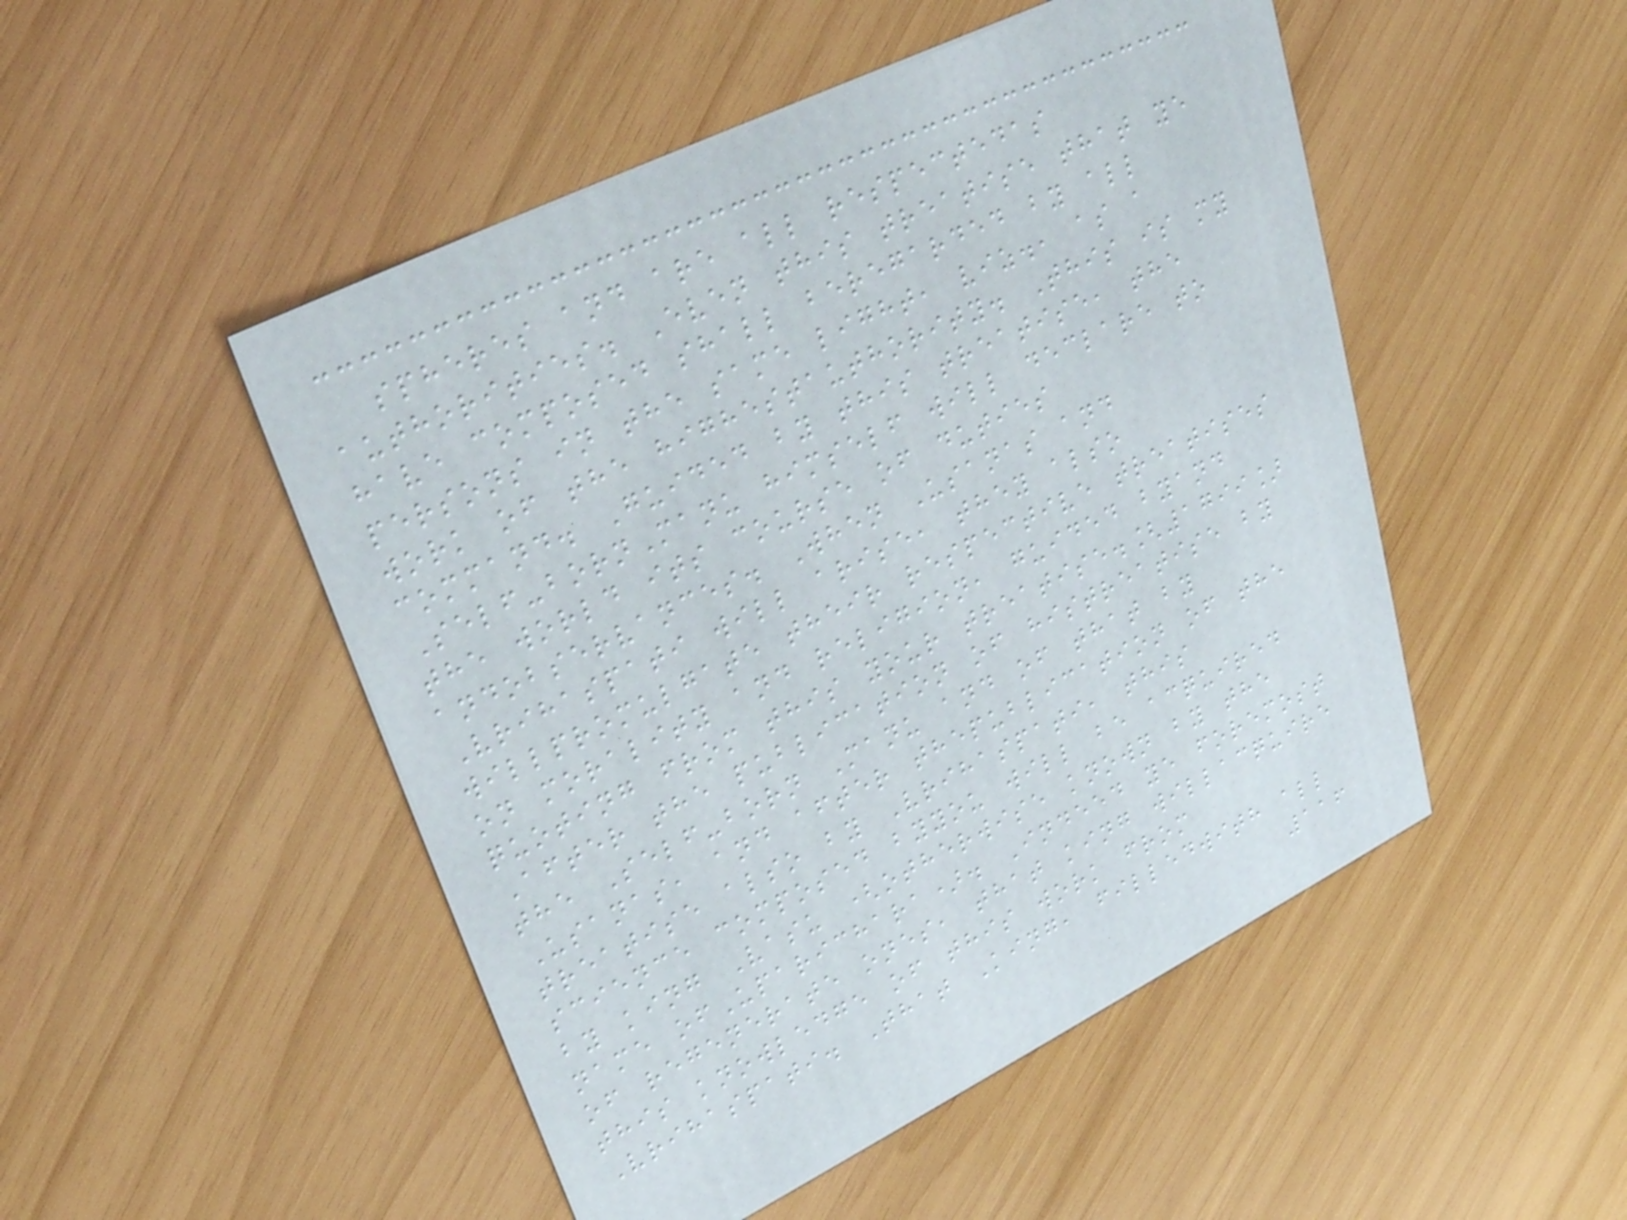spheres and are all respectedas
authorities. Even this treatise that ye
have composed shall beregarded by all
persons in the same light, viz., as a
work of the highestauthority. This is my
command. Guided by this treatise, the
Self-bornManu himself will declare to
the world its course of duties
andobservances. When Usanas and
Vrihaspati will arise, they also
willpromulgate their respective treatises
on morality and religion, guided byand
quoting from this your treatise.[1799]
After the publication of histreatise by
the Self-born Manu and of that by
Usanas, and after thepublication of the
treatise also by Vrihaspati, this
science composed byyou will be acquired
by king Vasu (otherwise known by the
name ofUparichara). Indeed ye foremost
of regenerate ones, that king willacquire
this knowledge of this work from
Vrihaspati. That King, filledwith all
116
